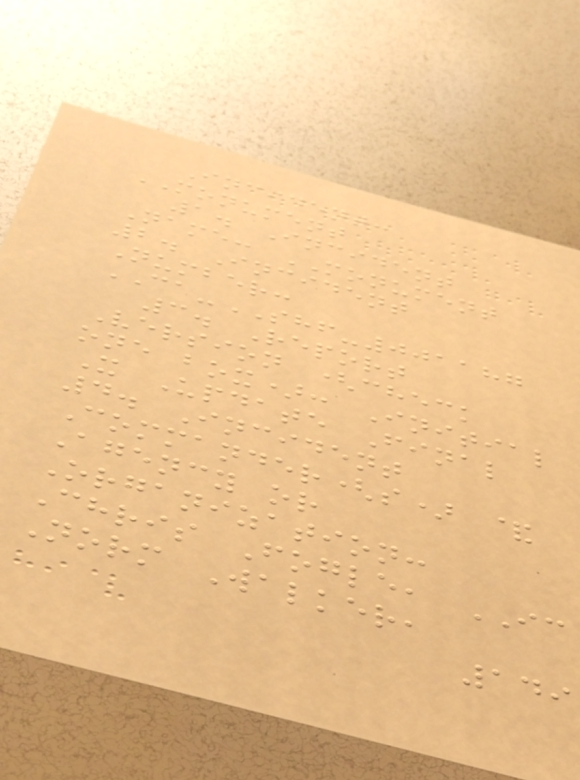Incident:
MONUMENT
1. Incident
Name: MONUMENT
2. Incident
Number:
CA-SHF-001187
3. Report
Version (check
one box): Initial
X Update Final
4. Incident
Commander(s) &
Agency or
Organization:
Chris Fogle, IC
Norm Walker,
149
